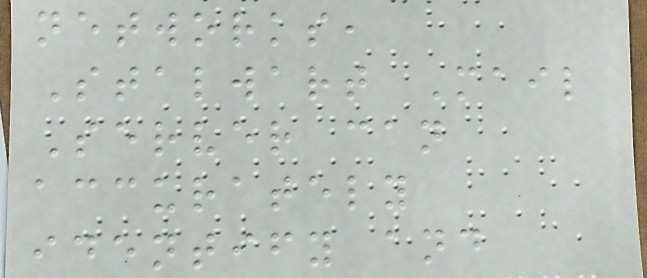networks,
Stalwart Mail
Server can
accurately
identify and
